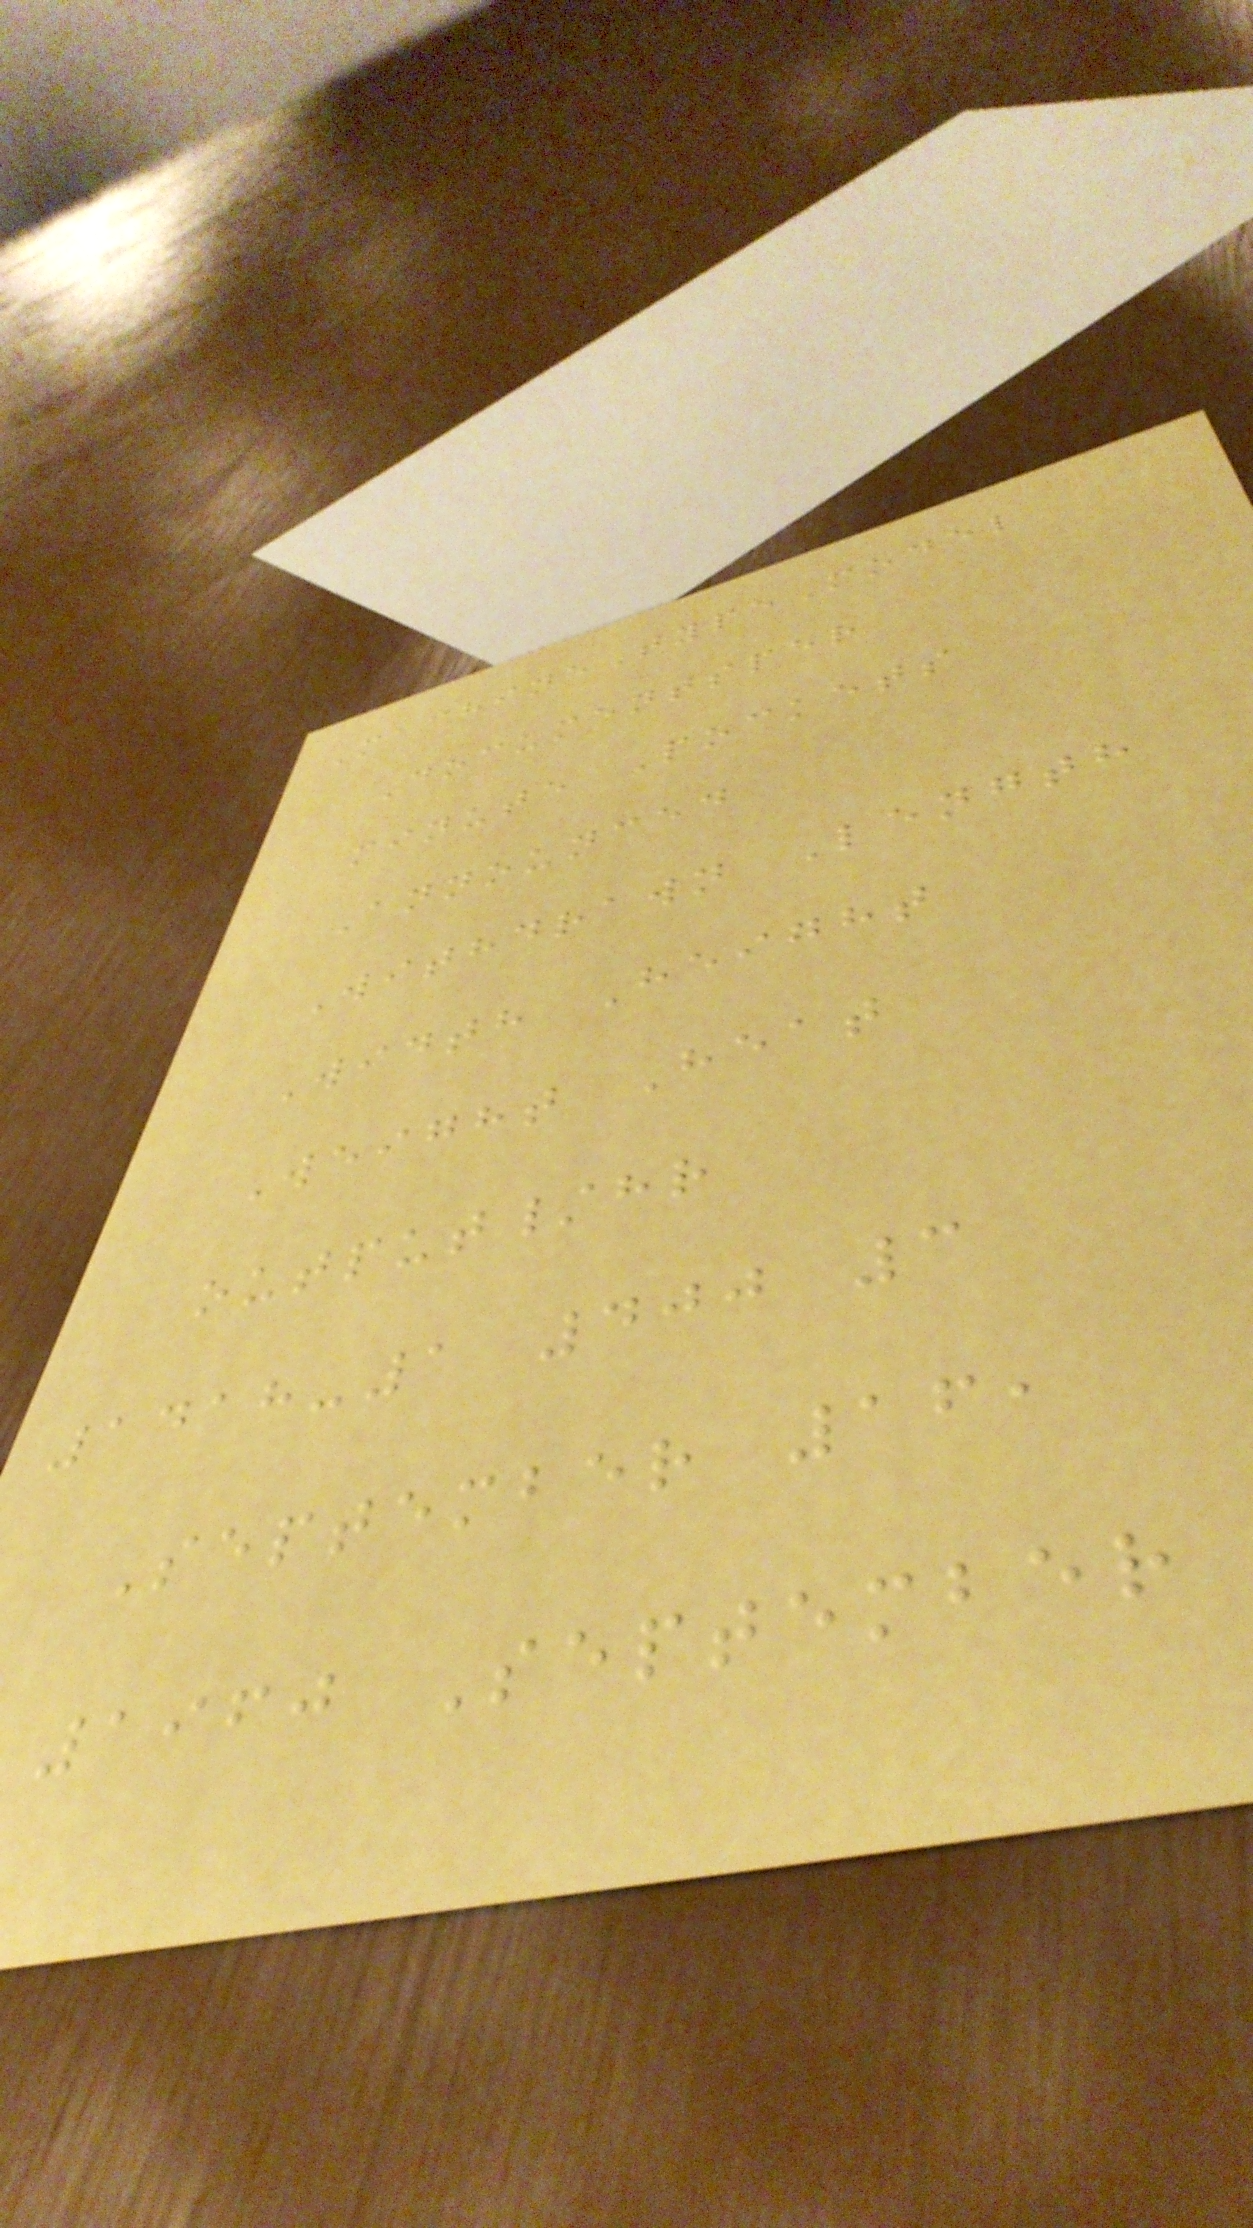MachineTypeModel
Documentsper
minute Pockets
Announced
Withdrawn Length
Width Height
Weight Heat
output/hr
1418-1 400 3
September 16,
1960 September
